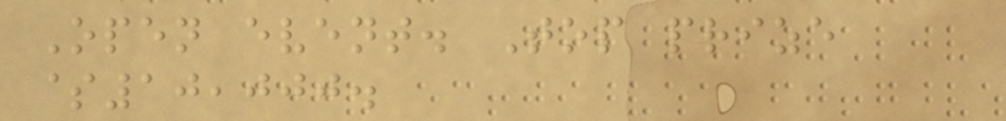Open event. Top prize
$10,000.
